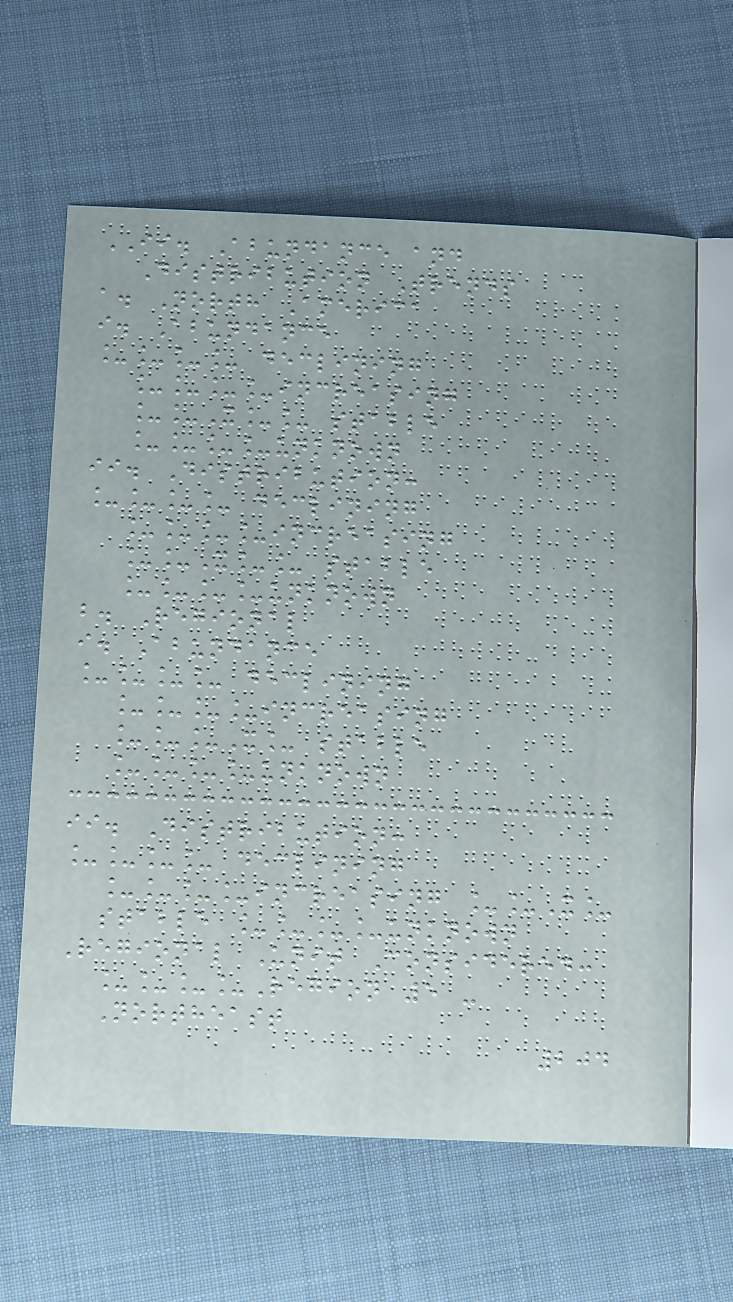II. Abundance and
Distribution Trends
a. North America
i. Abundance
____ declining
____increasing
__X__ stable
____unknown
ii. Distribution:
____ declining
____increasing
__X__ stable
____unknown
b. Regional
i. Abundance
____ declining
____increasing
___X_ stable
____unknown
ii. Distribution:
____ declining
____increasing __X_
stable ____unknown
Regional Unit Considered:
____Region 5 -
Northeast
204
